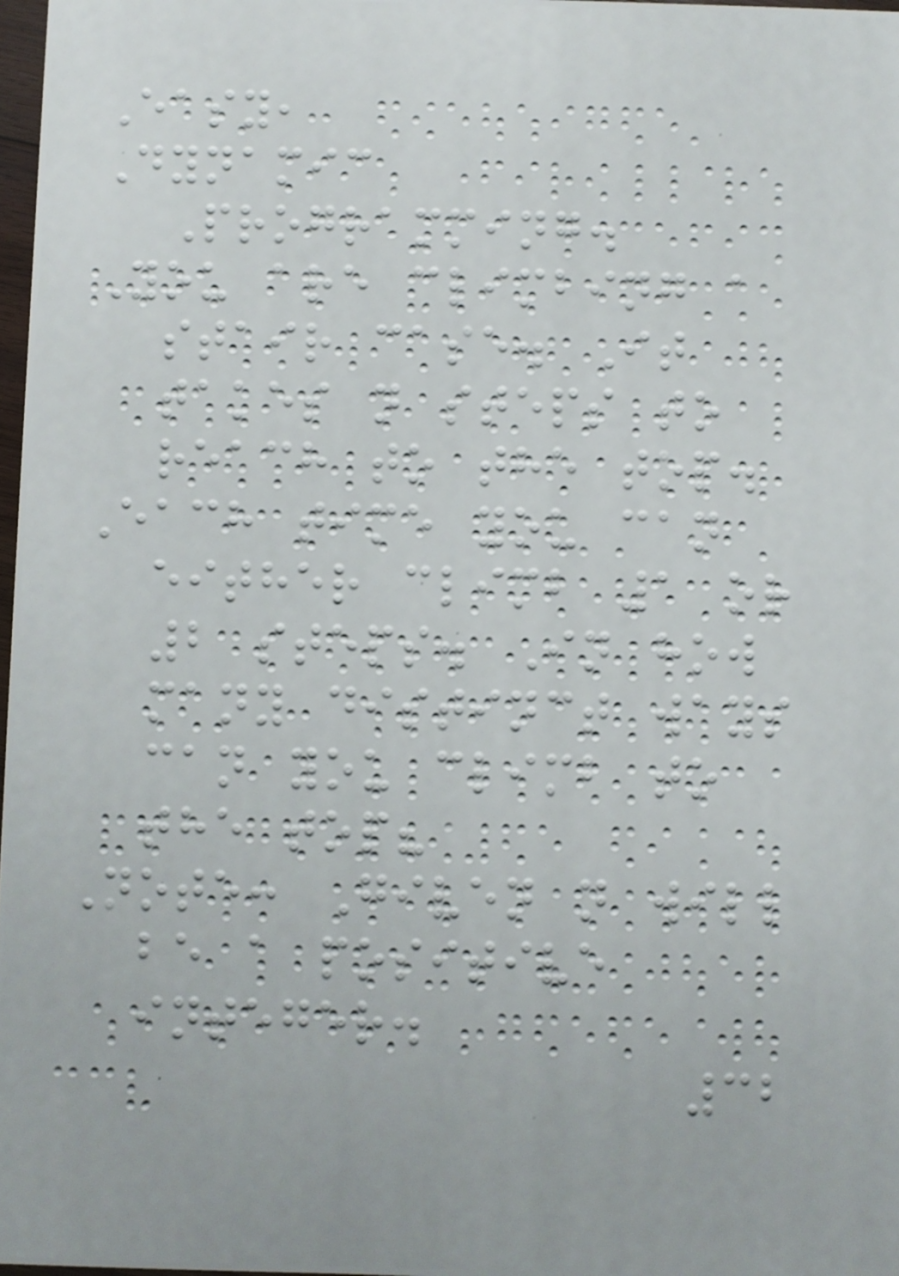Easy,
Dynamic
Programming.
You are climbing a
stair case. It
takes n steps to
reach to the top.
Each time you can
either climb 1 or
2 steps. In how
many distinct ways
can you climb to
the top?
Note: Given n will
be a positive
integer.
32
